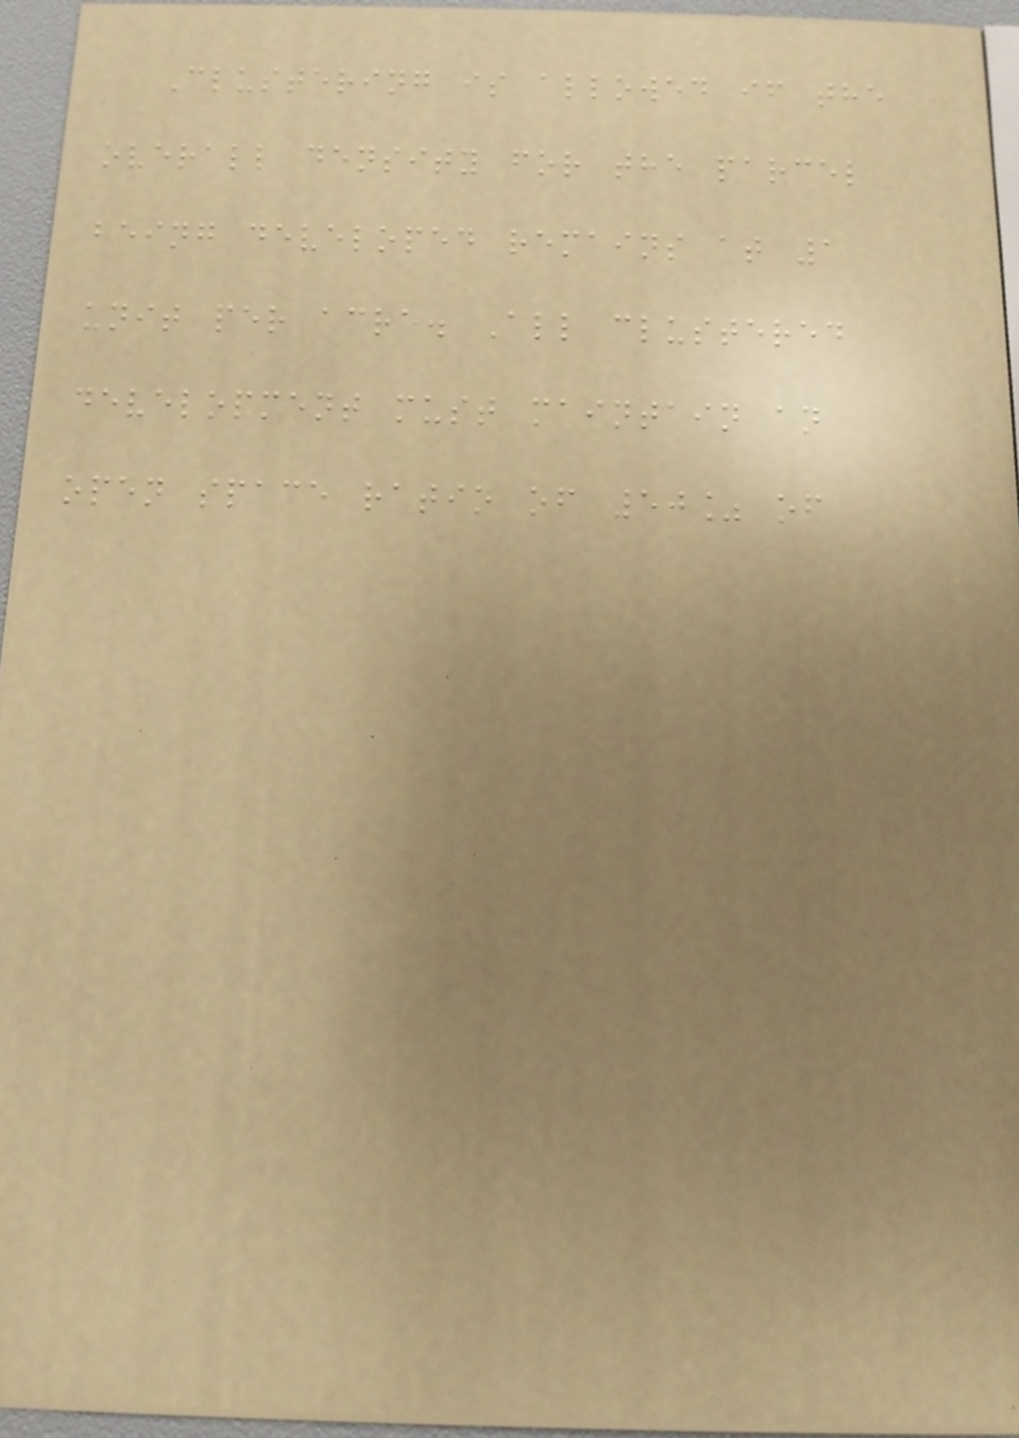Clustering is allowed if the
overall density for the parcel
being developed remains at 1
unit per acre. All clustered
development must maintain an
open space ratio of 50% of
